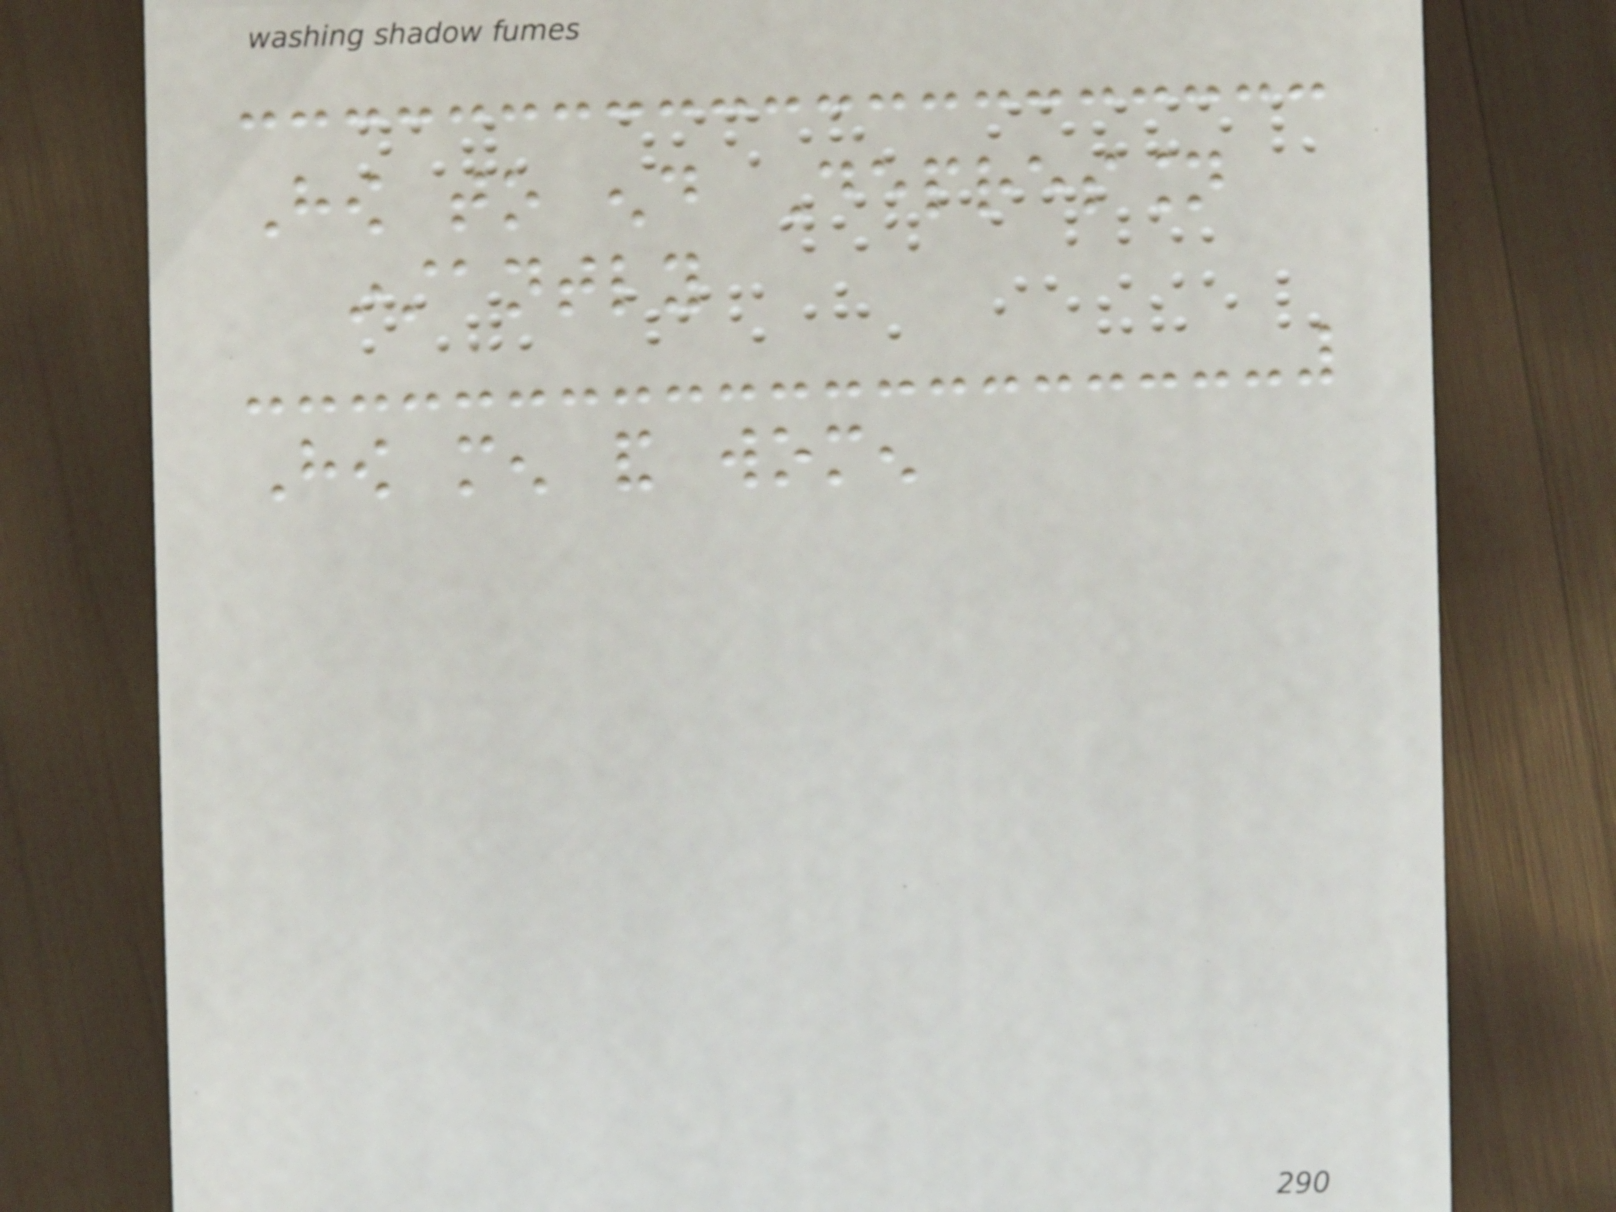How to end Depression
instantly
How men and women
